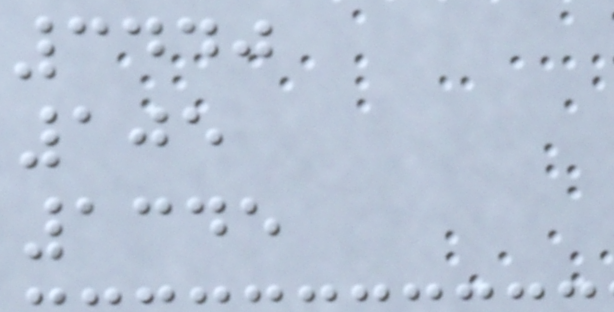3440
105
1345
